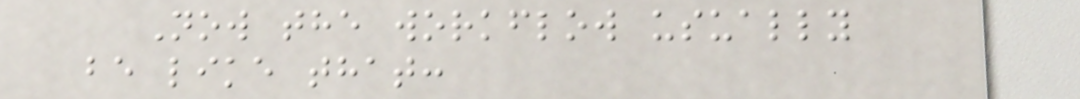Now the workflow usually
be like that:
